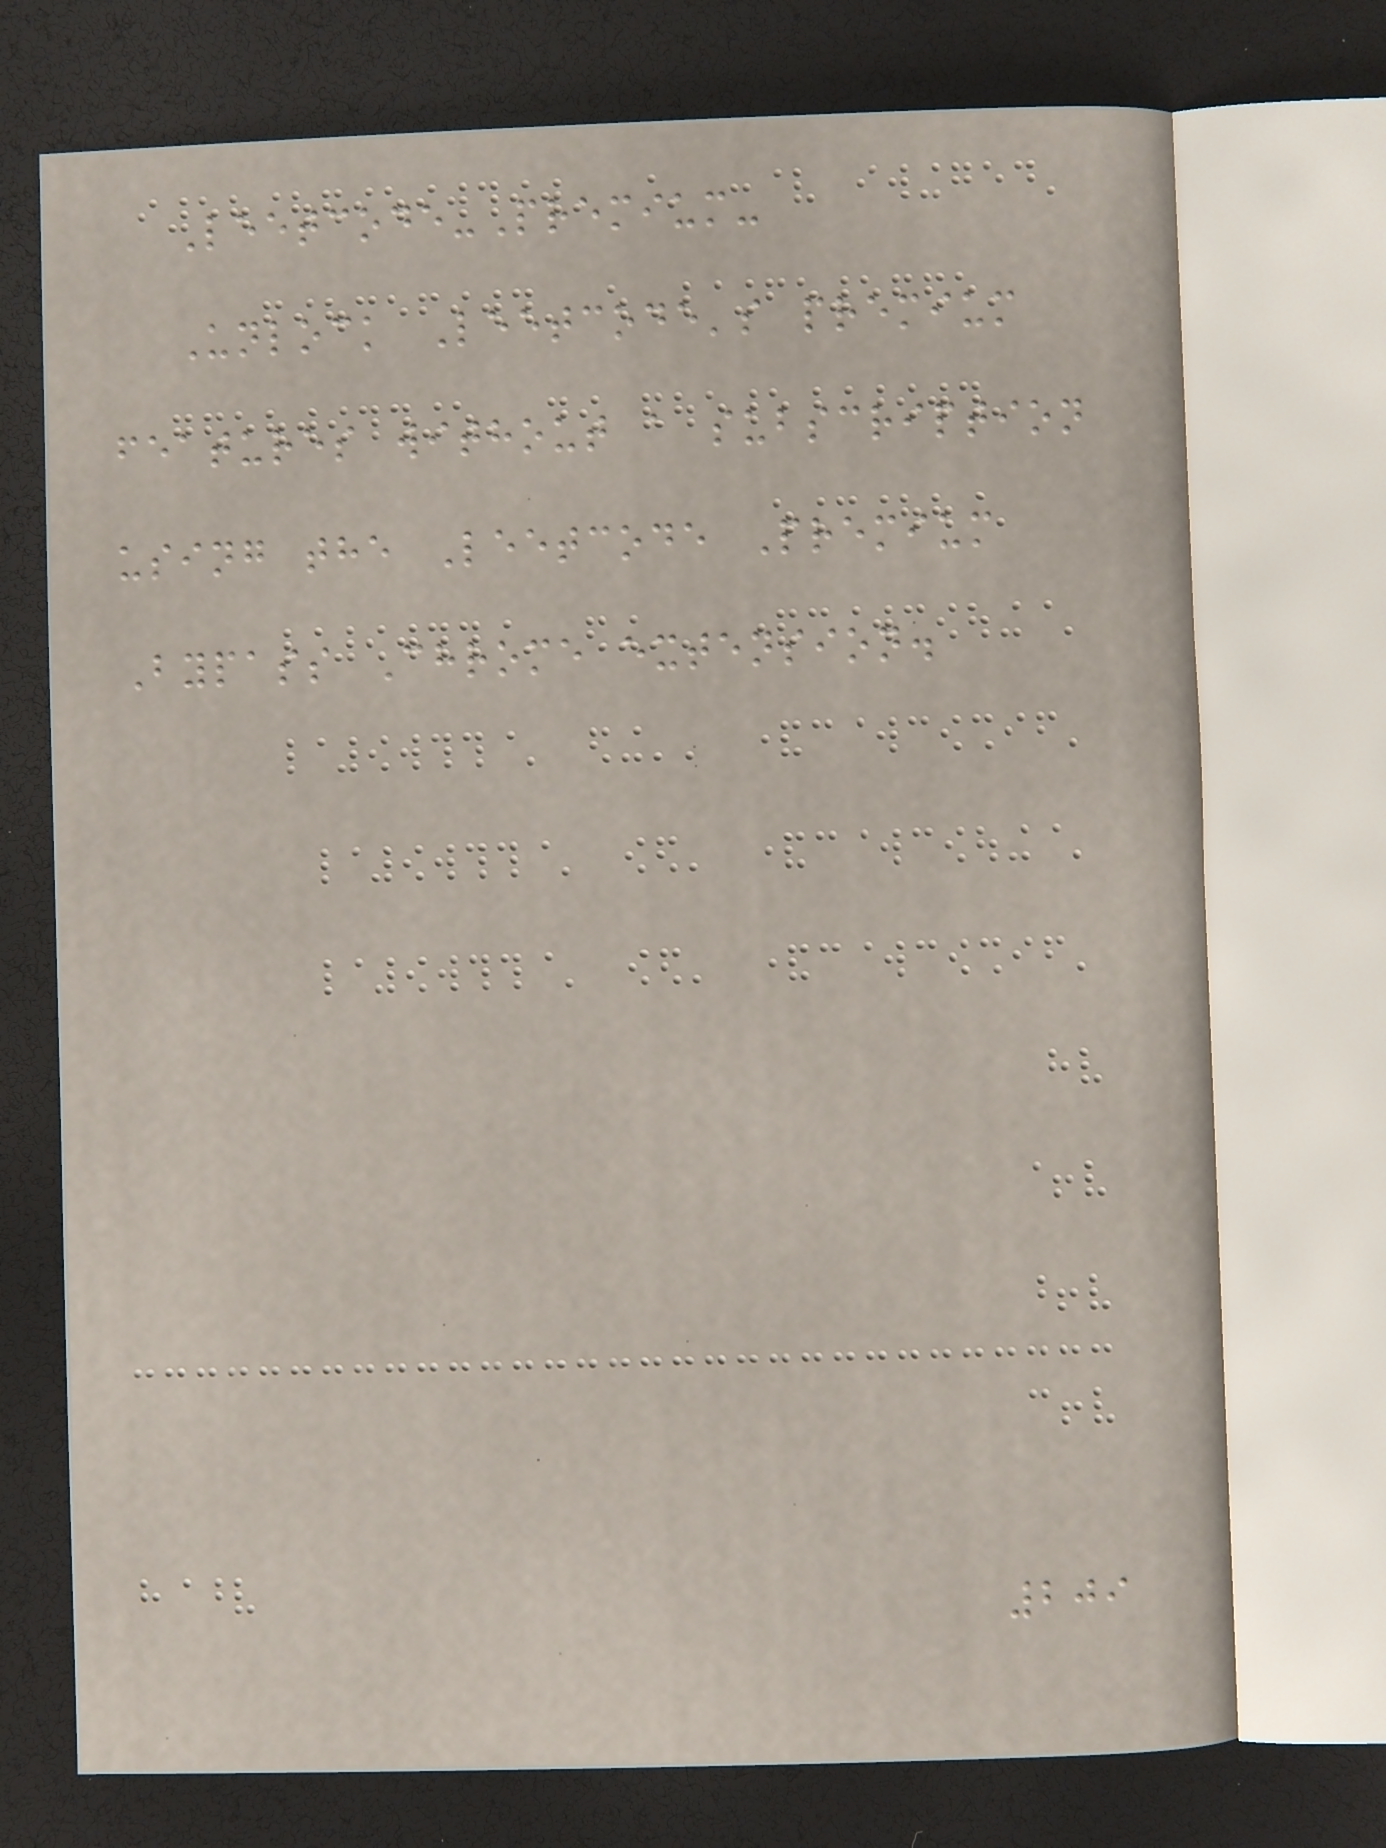Leetcode-Premium-
Unlock Leetcode's premium
features without a subscription
using the Leetcode Premium
Bypass Chrome extension.
209
